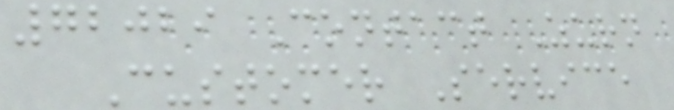72029 Contact Zurn
Customer Service
